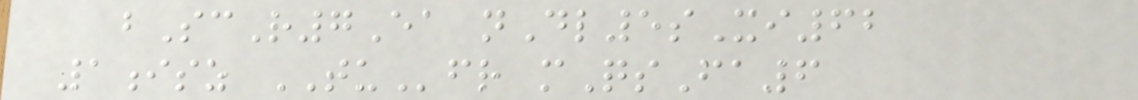bScR7Ea nDl5sXi62
1isz TUfr mQsFa6
